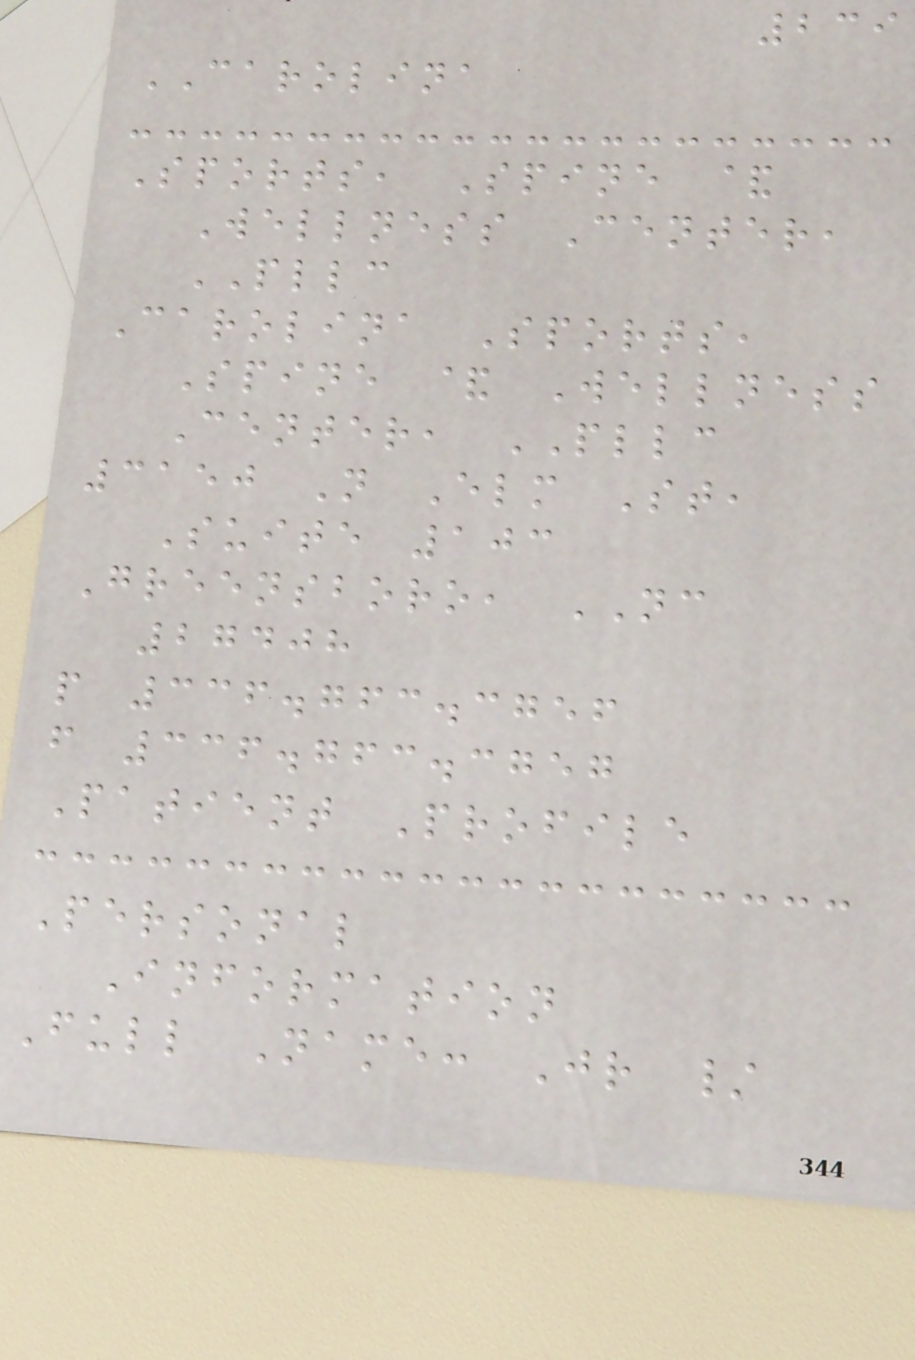239
CAROLINA
Sports, Spine &
Wellness Center,
PLLC
Carolina Sports,
Spine & Wellness
Center, PLLC
3150 N Elm St,
Suite 103
Greensboro, NC
27408
p 336.763.3756
f 336.763.3757
Patient Profile
Personal
Information
Full Name: Jr /
